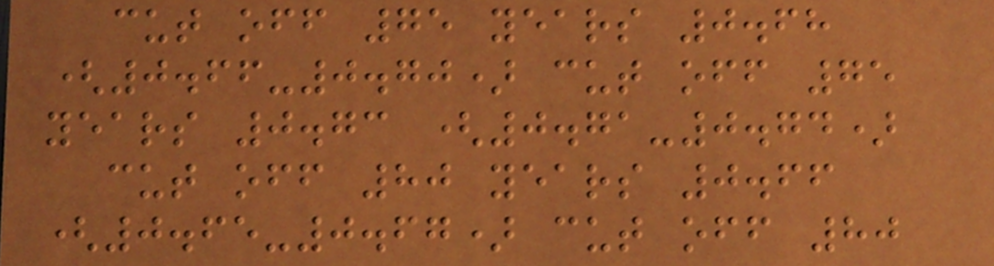cut off 75 years 0.68
(0.66-0.70) cut off 75
years 0.73 (0.71-0.74)
cut off 80 years 0.66
(0.65-0.67) cut off 80
